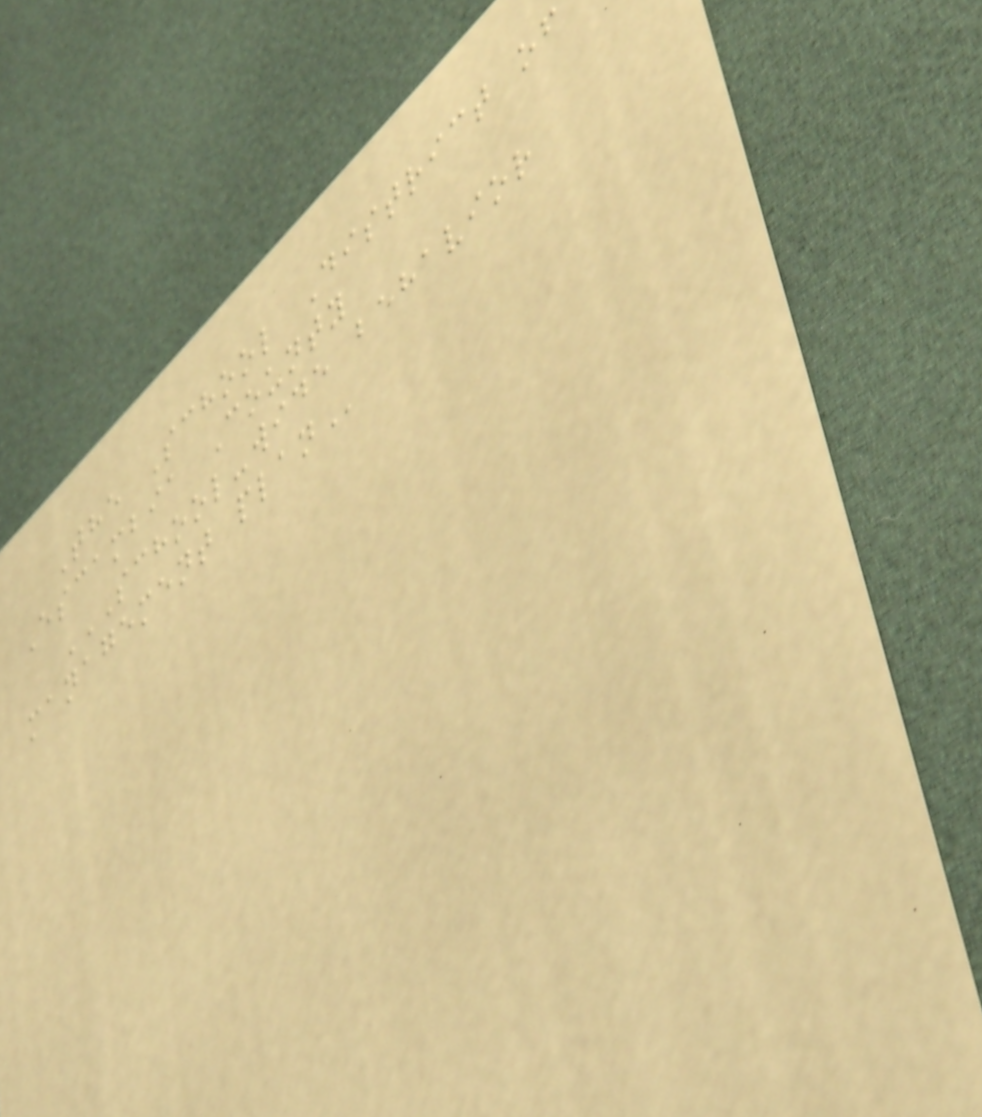The School District of
Escambia County
SCHOOL-WIDE BEHAVIOR
MANAGEMENT PLAN
